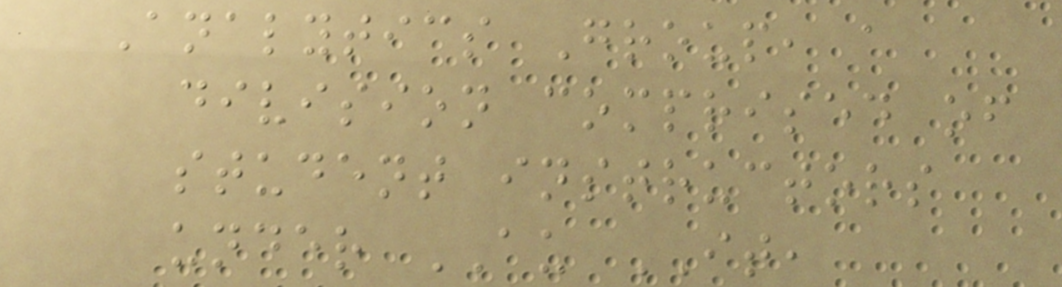Analytics Group, a
division comprised of
student instructors
under AU IT,
